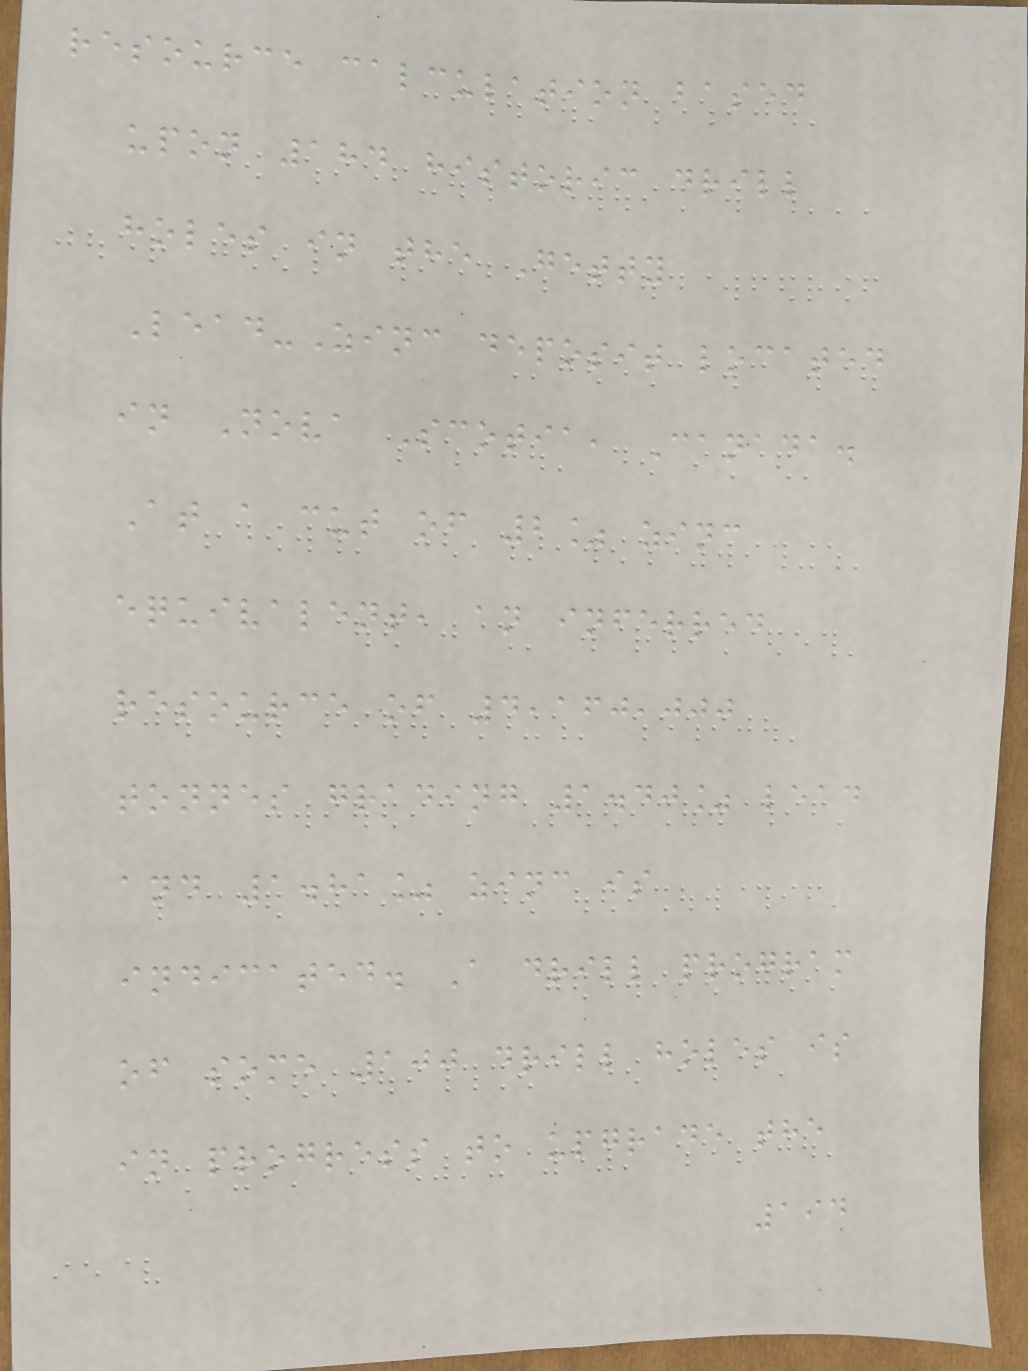resource calculation based
upon 184 historic drill
holes in the Getty
Lead-Zinc deposit located
in Nova Scotia, Canada.
At a cut of 2% zinc
equivalent, an inferred
resource of 4,160,000
tonnes grading 1.40% lead
and 1.81% zinc is
indicated. A drill program
of some 100 drill holes is
in progress to upgrade the
194
